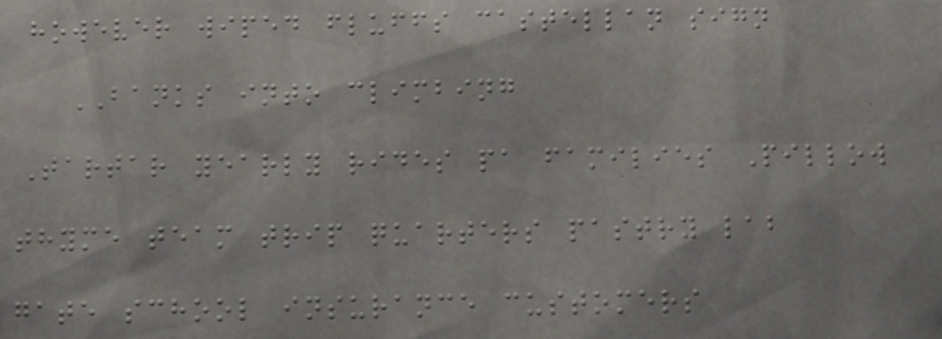however wiped fluffs castellan sign
BANKS into climbing
Tartar yearly rides pa families Pillow
thyme team trip quarters pastry lab
gate school insurance customers
